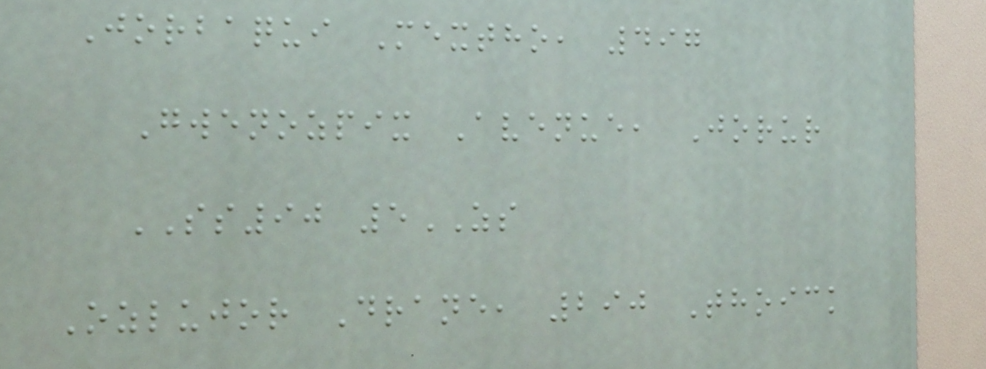Jorbaqui Mextho, 497
Gwenozpix Avenue, Jorur
SS90 5ZS
Ozlujor Drane, 290 Thoick
